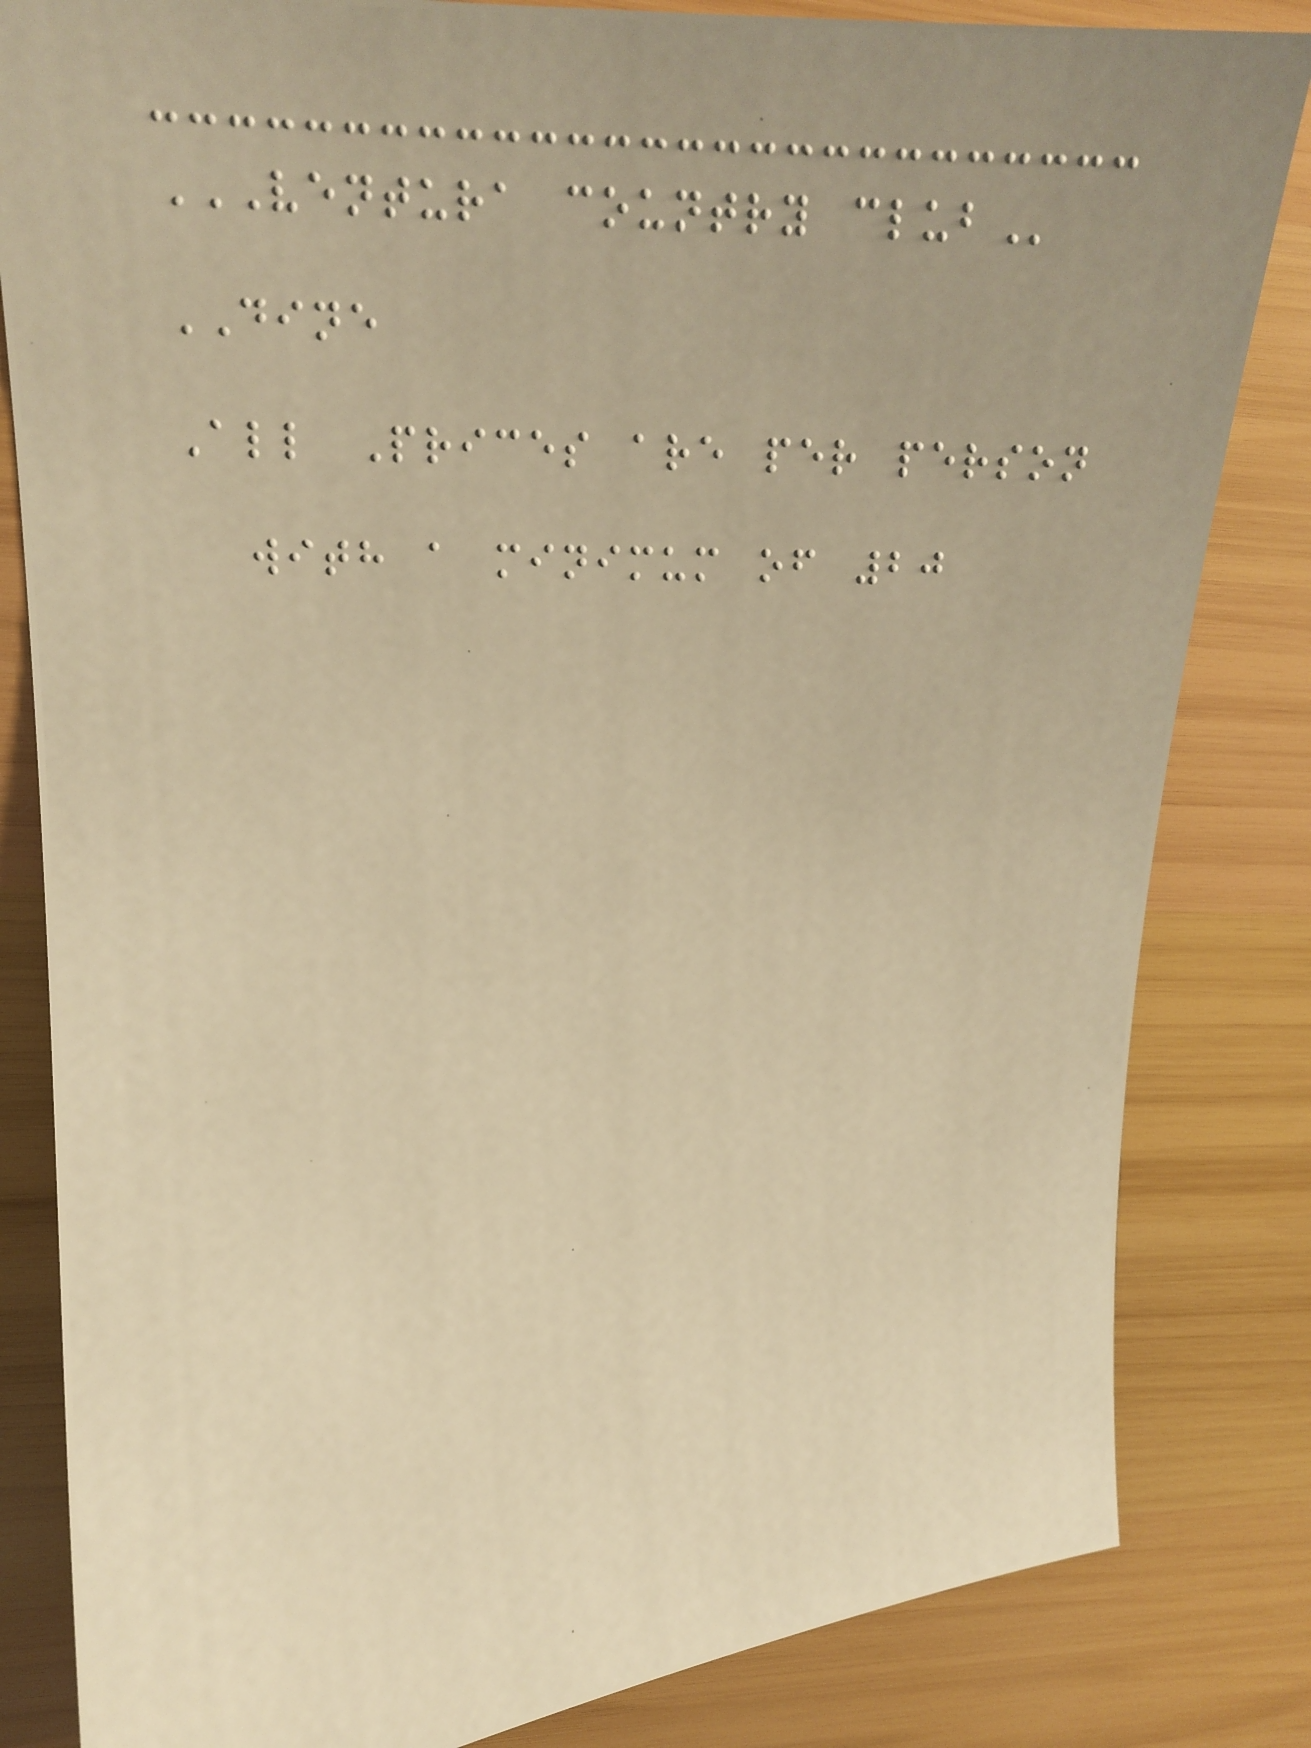VENTURA COUNTRY CLUB
DINE
All Prices are per person
with a minimum of 20
